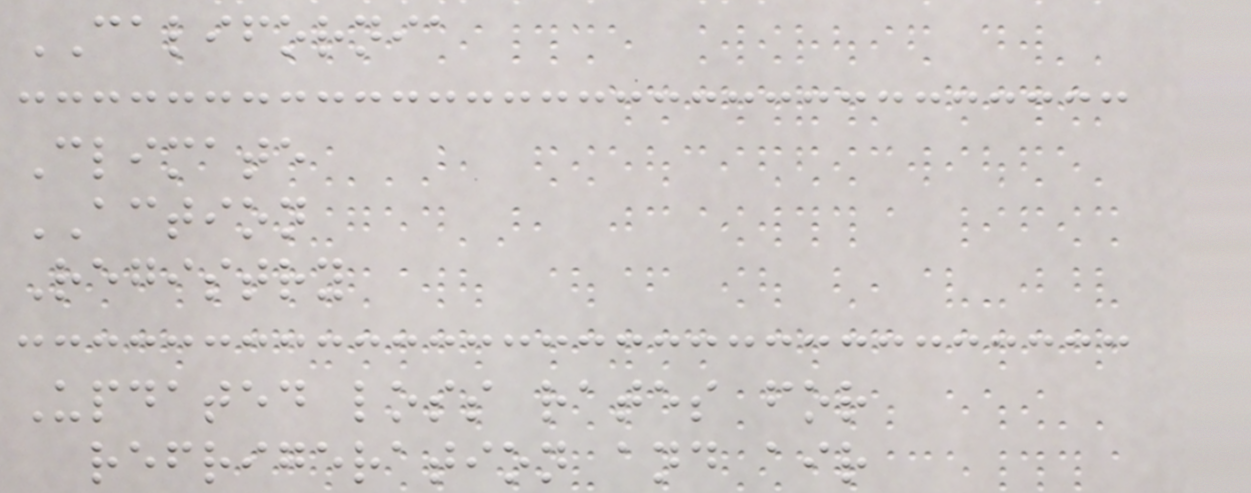CALIFORNIA
Climate
ACTION
Registry
Updated loss rates for
refrigeration and air
